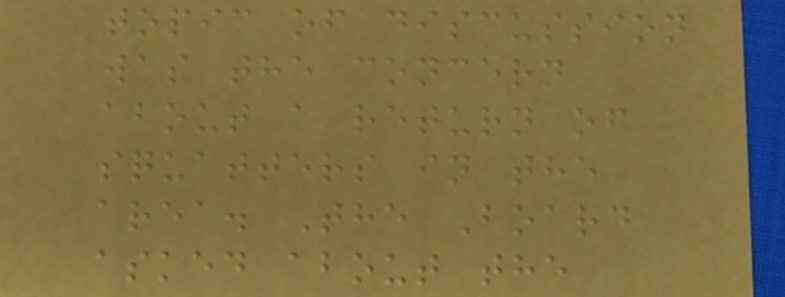topic of discussion
was the concern
about a return of
squatters in the
area. The Board
asked about the
